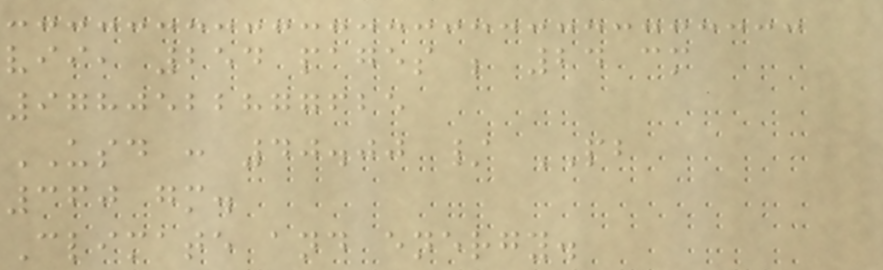vii, 254 pages ; 24 cm
9780522877625
USD : 40.00 / PB
360 gm.
Climate and energy.
